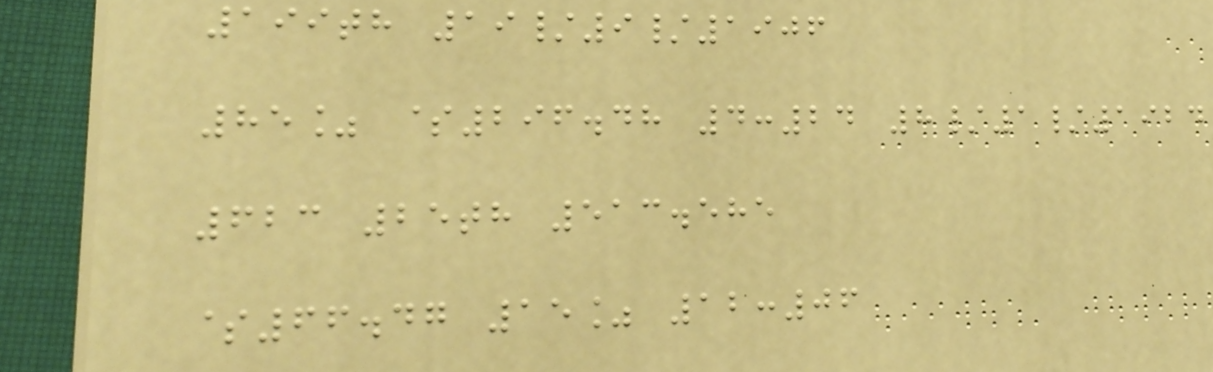199th 19/9/1906
85% $296.48 4:24 8/1/1924
623 25th 513.585
$66.47 15% 12:06
